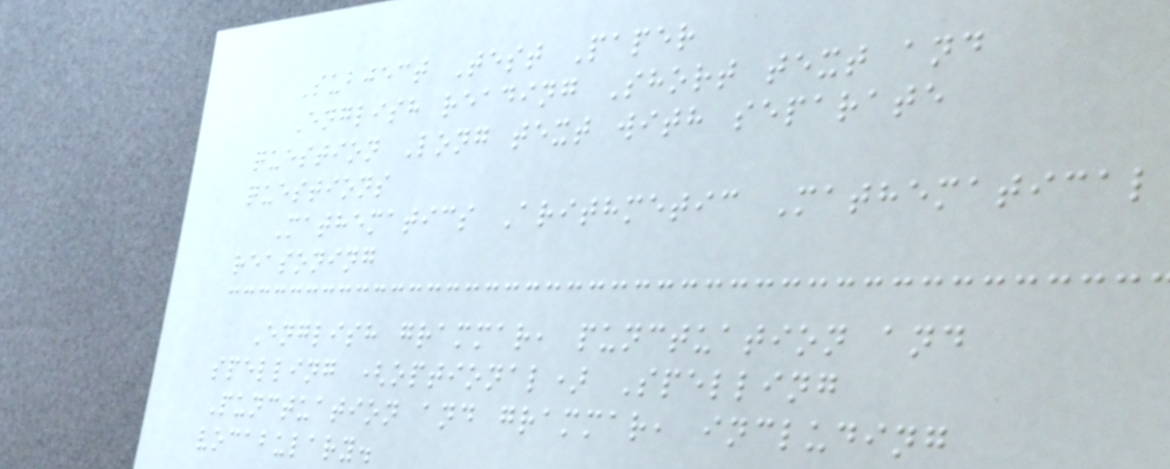Subject Test Paper
English reading Short text and
question Long text with separate
questions
Mathematics Arithmetic Mathematical
reasoning
English grammar, punctuation and
spelling (optional) Spelling
Punctuation and grammar, including
vocabulary.
